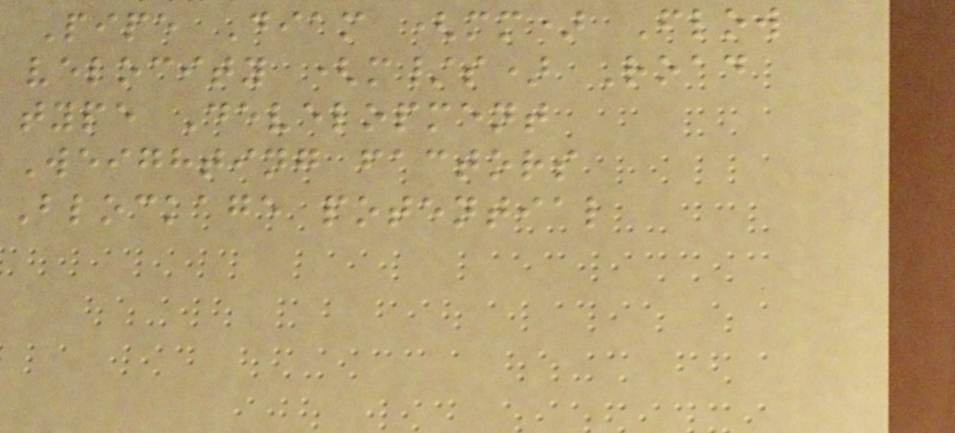Pipe Diam (mm) Flow
velocity (m/s) Road
type Development
Weighting factors
Blockage potential
